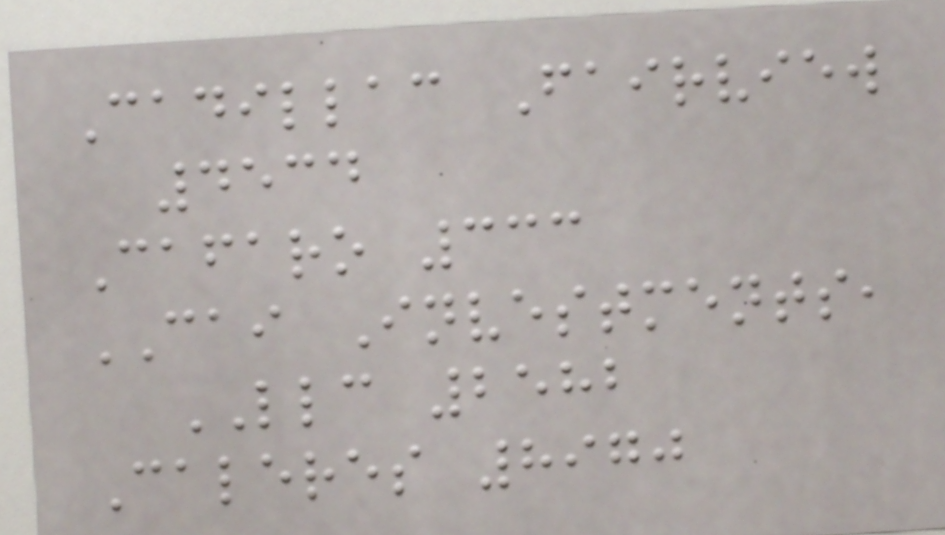Cadillac Fairview
4534
Cafaro 333
CAI Investments,
LLC 2582
Caleres 8970
